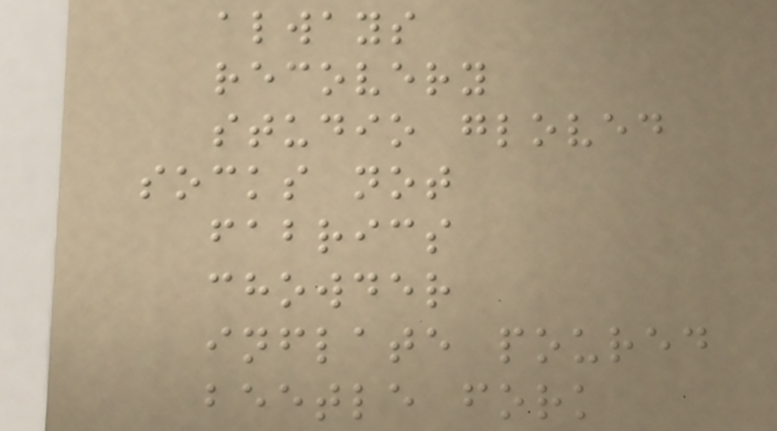always
recovery
studio gloved
socks not
fabrics
chowder
inflate poured
beetle fork
